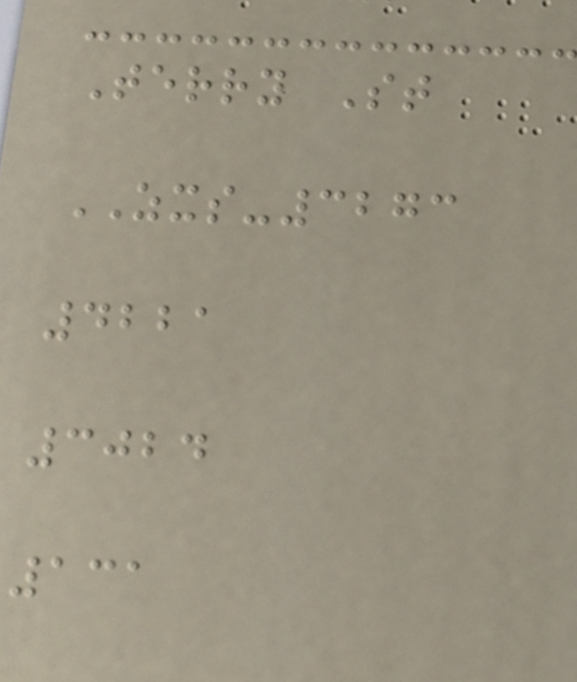Terry St
ZXS-3273
4221
3024
131
